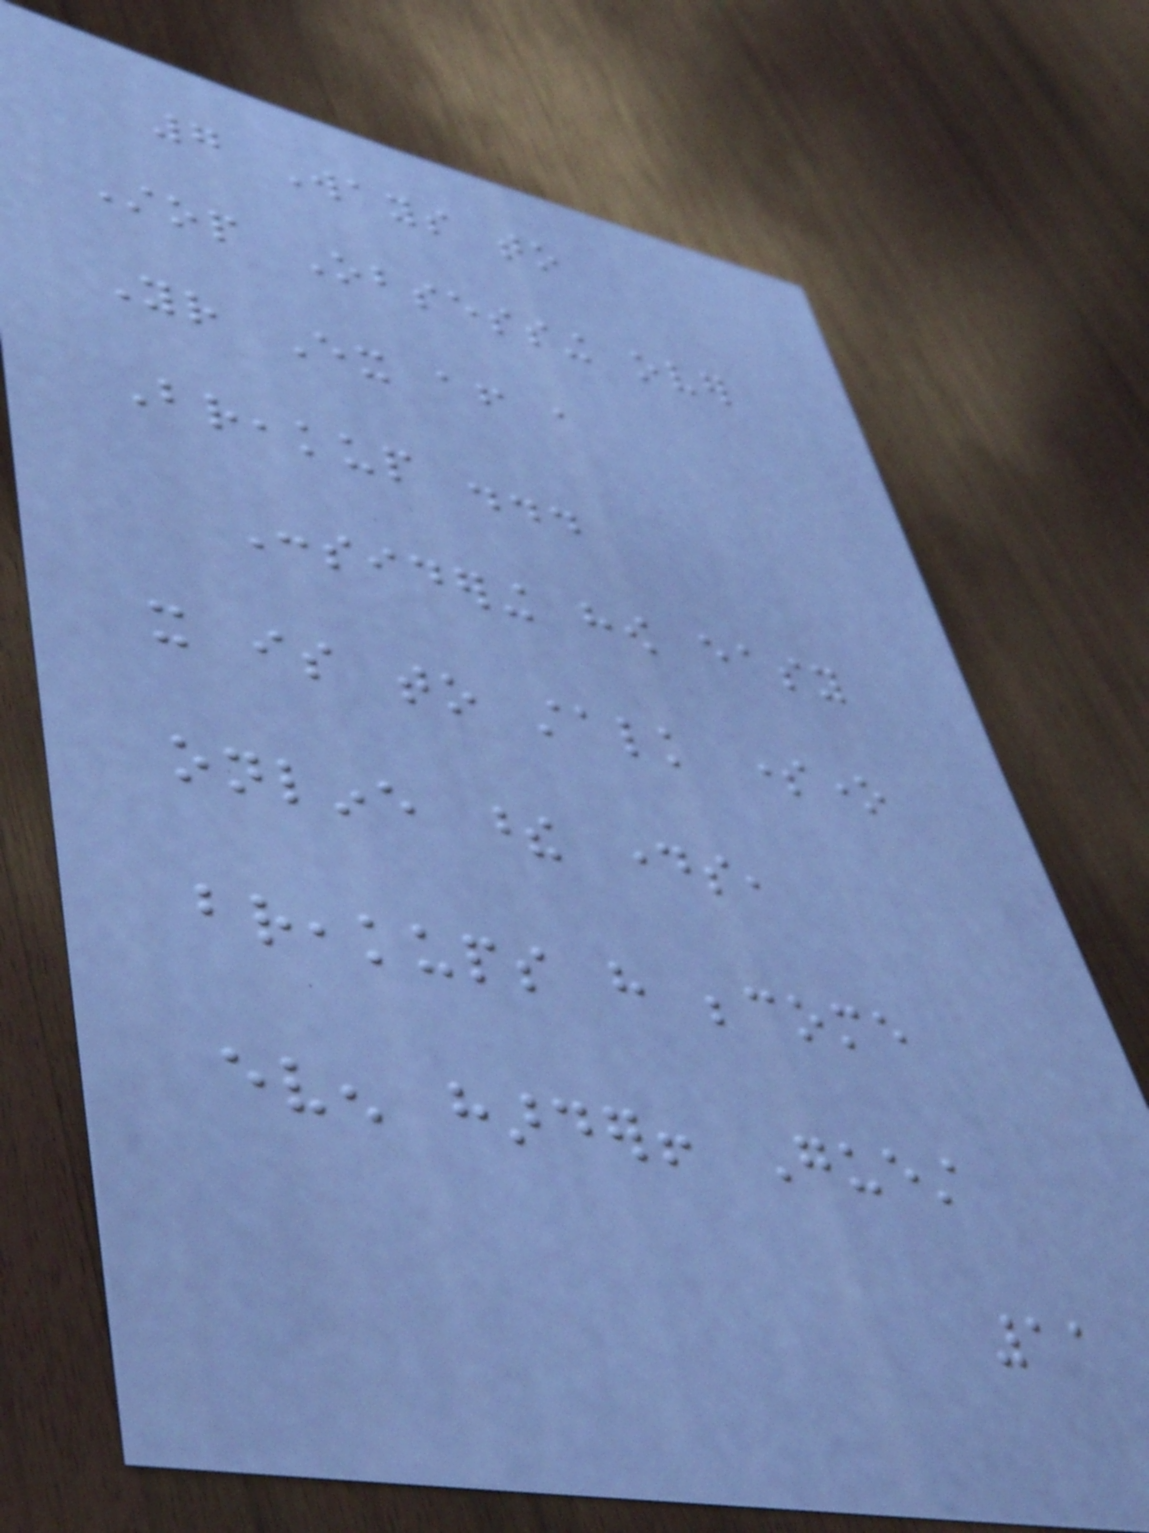7 Ways to
Stop Obsessing over
Your Ex after a
Breakup ...
Considering how easy
it is to stalk someone
online these days,
breakups have become
even harder! Guest
11
